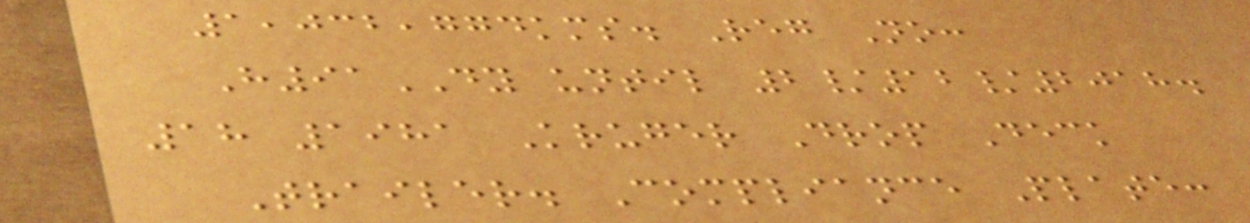1,032,774kms. Reg No:
H91DY until 2/12/2018.
18 1981 Kruger Drop Deck
Trailer. Compliance Plate:
